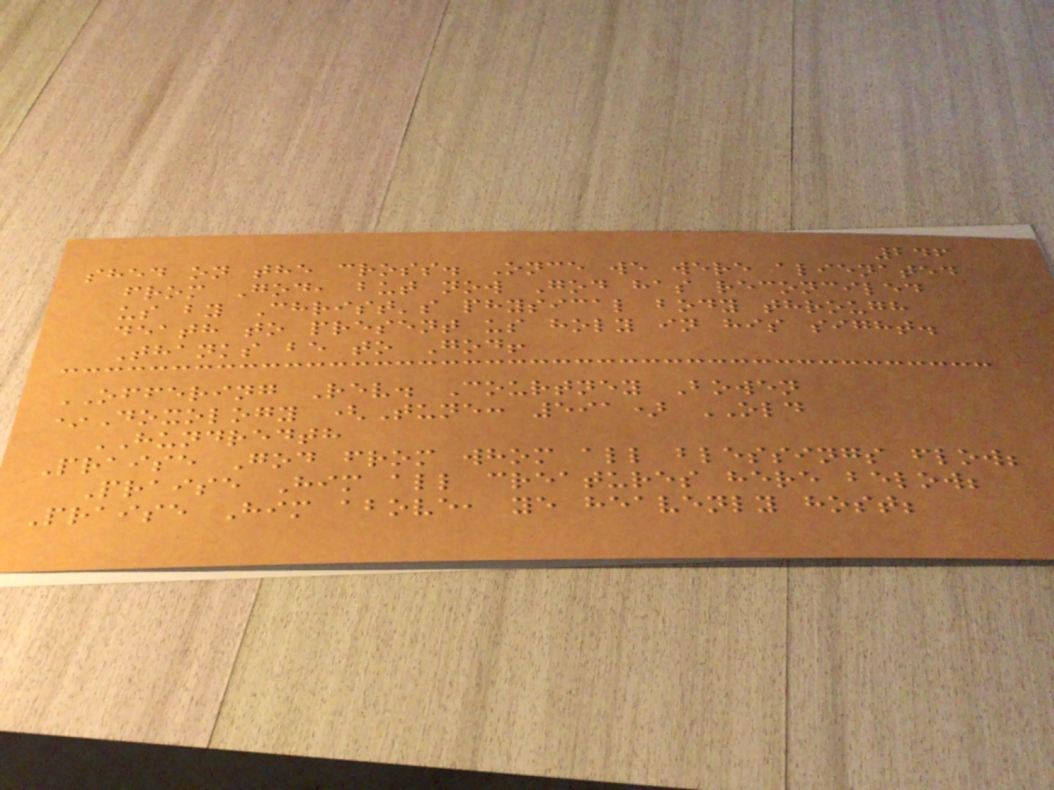246
shed on the cross. Once we were alienated
from God, but now God has reconciled
us by Christ's physical body through
death to present us holy in his sight.
Thanks be to God!
OFFERING Rev. Courtney Bowen
*Doxology (Tune: 591) OLD
HUNDREDTH
Praise God from whom all blessings flow;
Praise Him all creatures here below;
Praise Him above, ye heavenly host;
